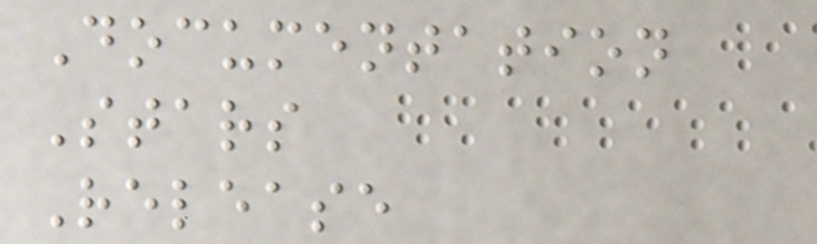Documentation
Stars
Release
